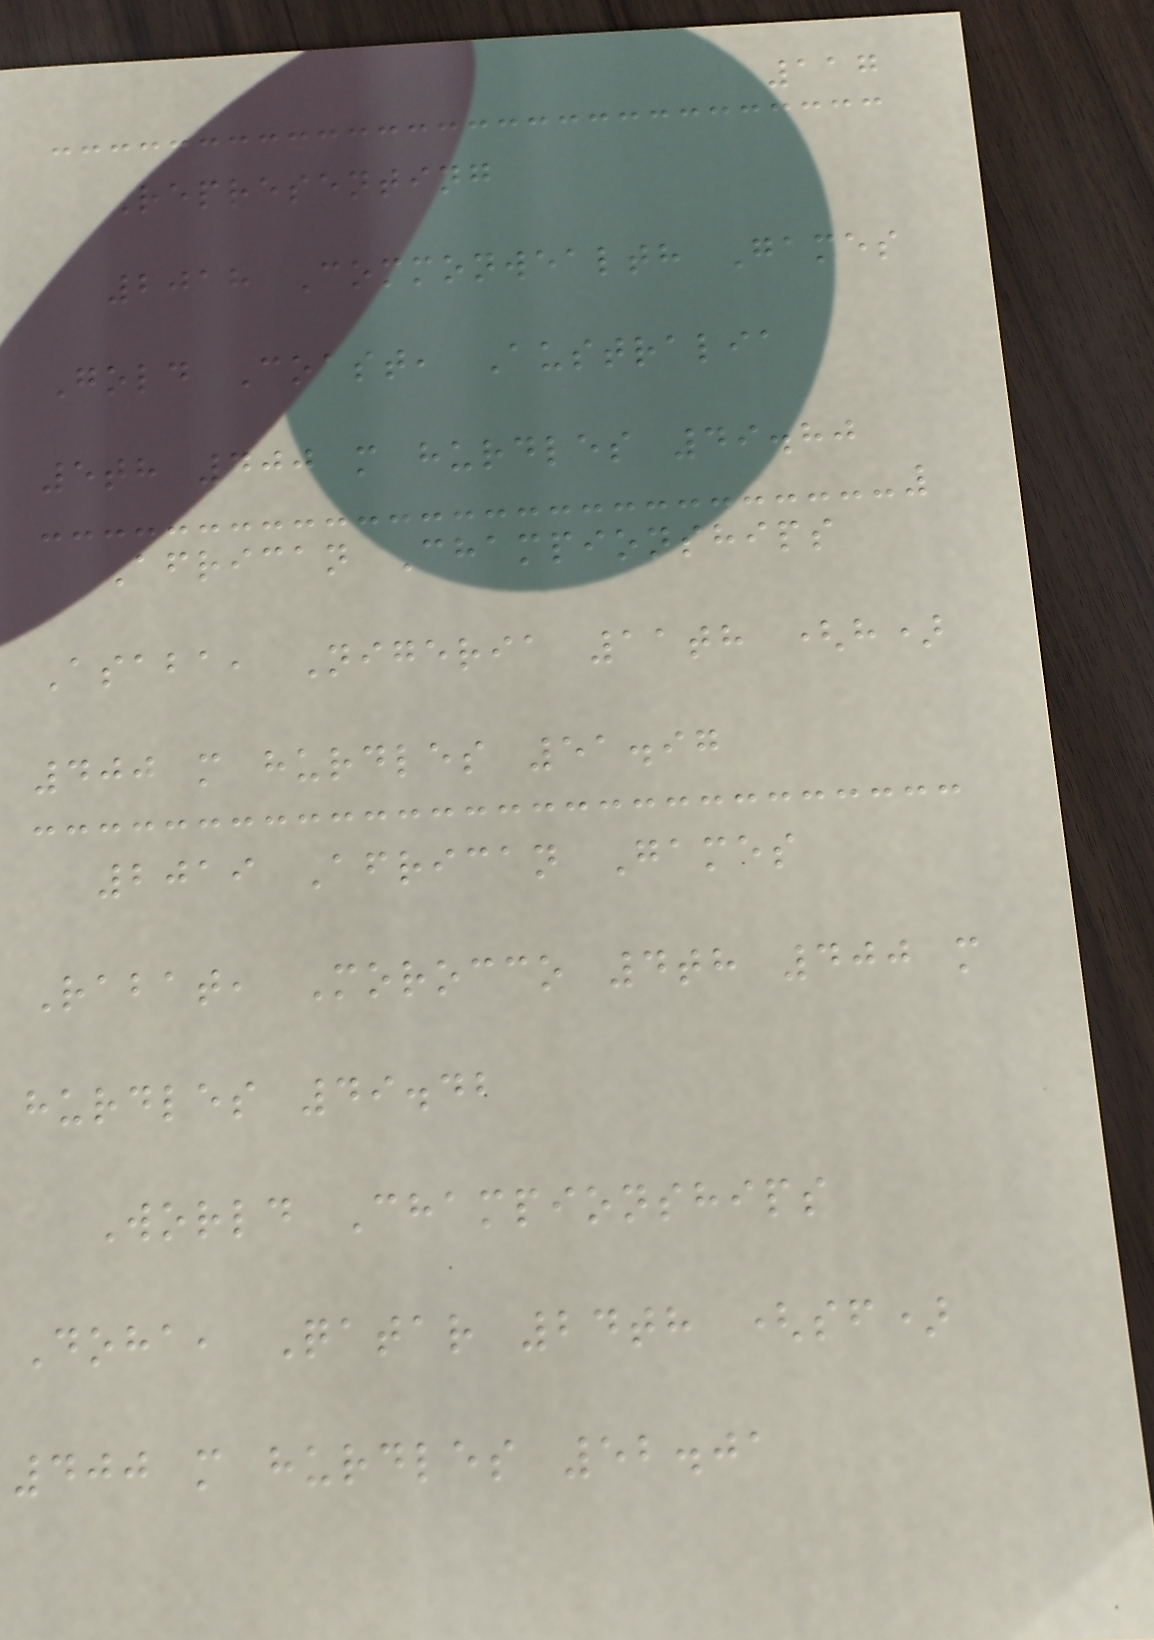117
Representing
2018 Commonwealth Games
Gold Coast, Australia
5th 400 m hurdles 49.80
African Championships
Asaba, Nigeria 11th (h)
400 m hurdles 51.97
2019 African Games
Rabat, Morocco 4th 400 m
hurdles 49.42
World Championships
Doha, Qatar 24th (sf)
400 m hurdles 52.01
